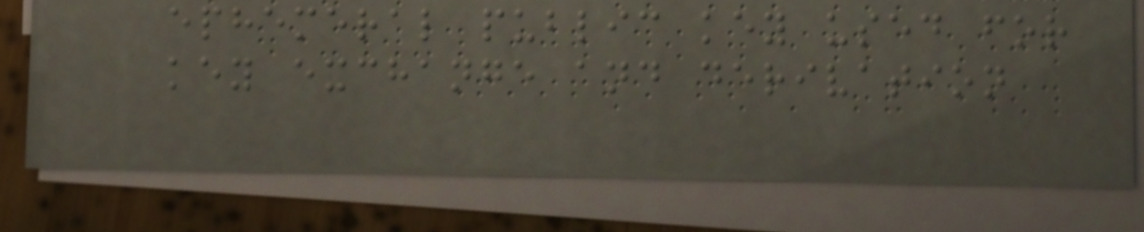ephemeral public key used for
key exchange and derivation
